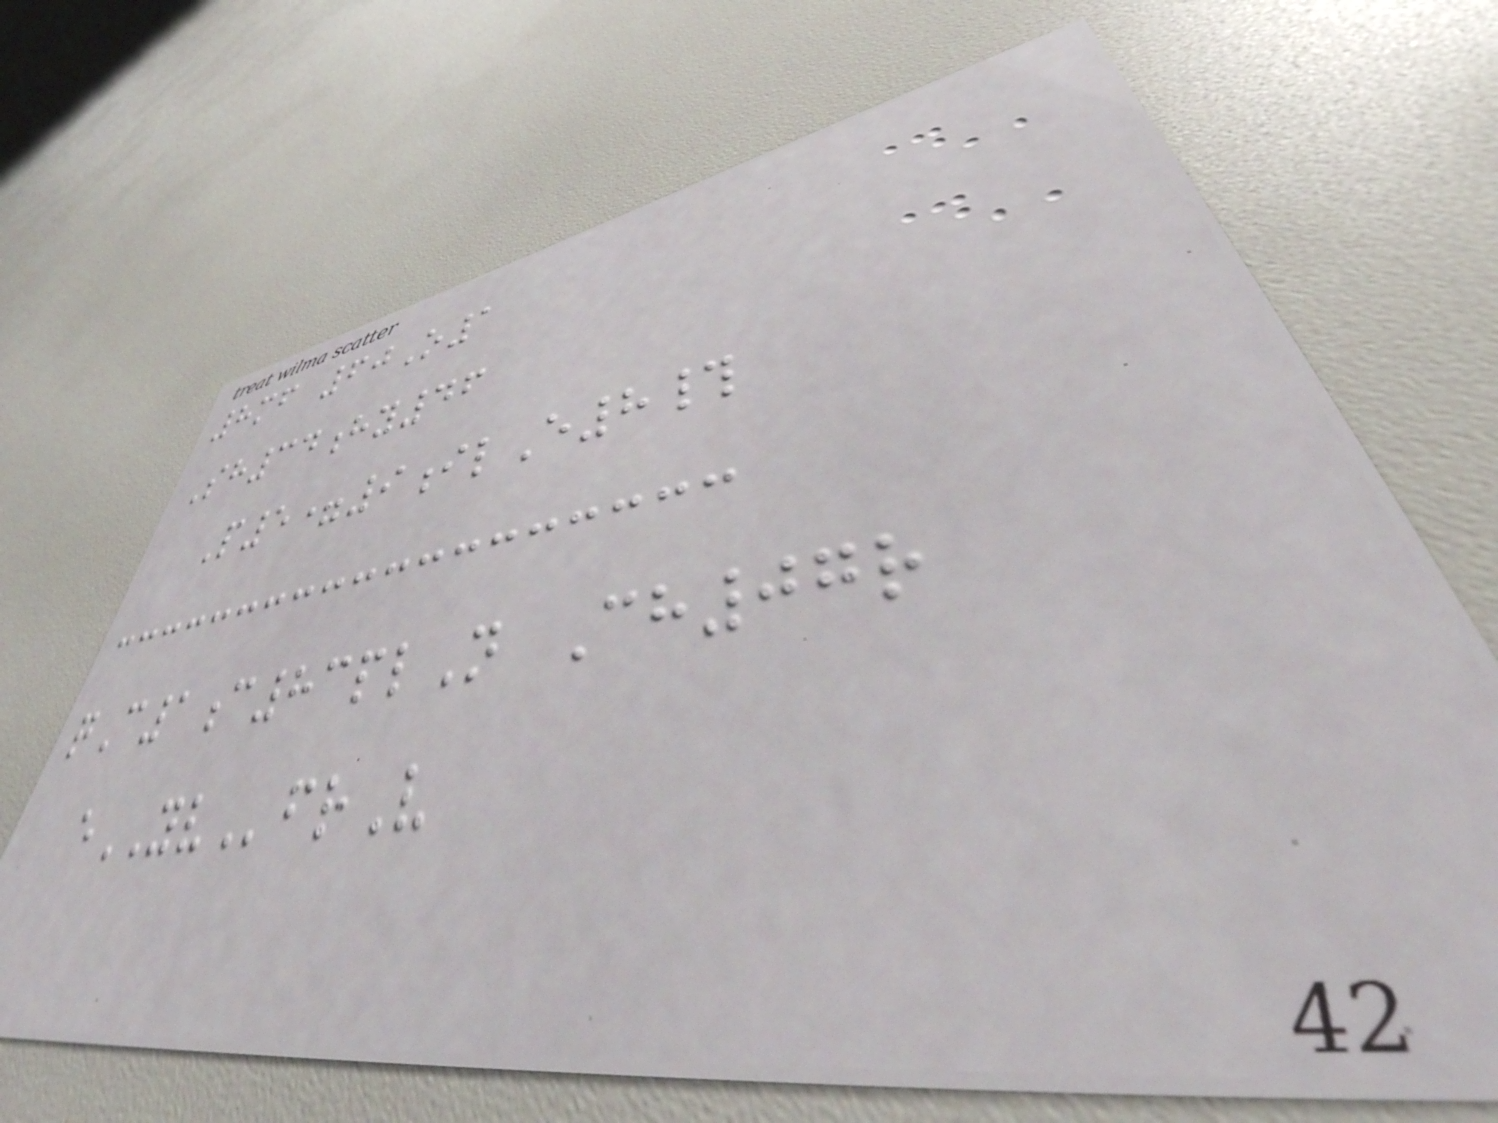8mf 60O1
Sh34hy46
P5=9ilE8#
qC1c83plN Ch07r
eYVfrV
